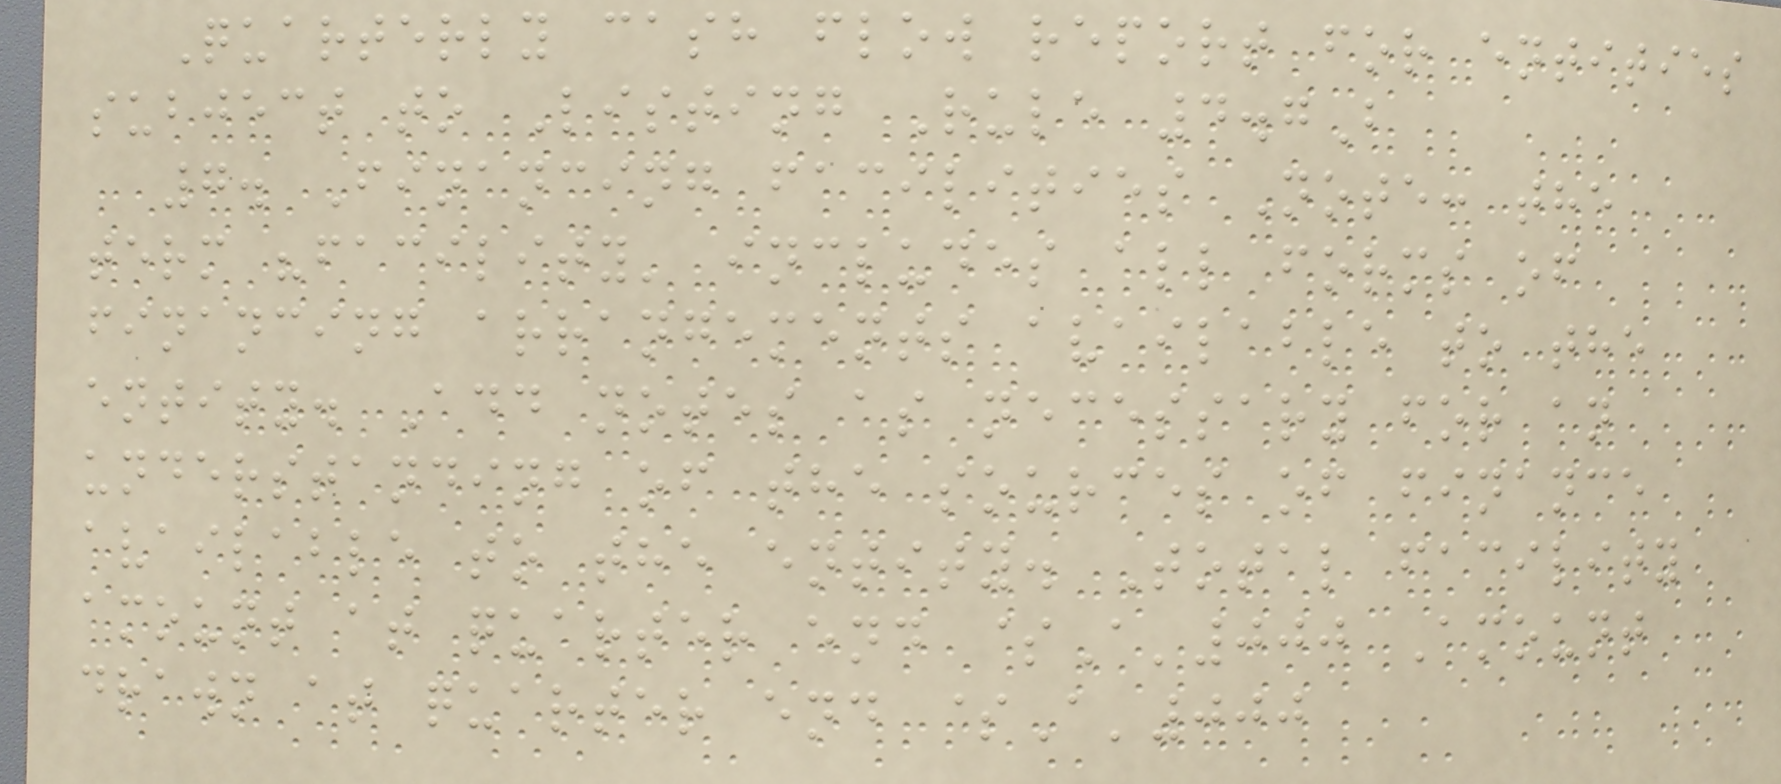Quarterly cash flow report for entities
subject to Listing Rule 4.7B
7. Financing facilities Note: the
term "facility' includes all forms of
financing arrangements available to the
entity. Add notes as necessary for an
understanding of the sources of finance
available to the entity. Total facility
amount at quarter end $A'000 Amount
drawn at quarter end $A'000
